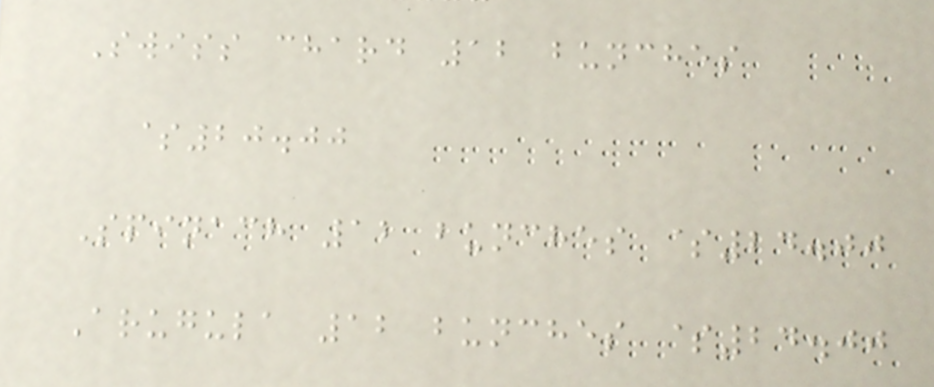Swiss chard 12 bunches
$20.00
Spinach 12 bunches $24.00
Arugula 12 bunches $24.00
